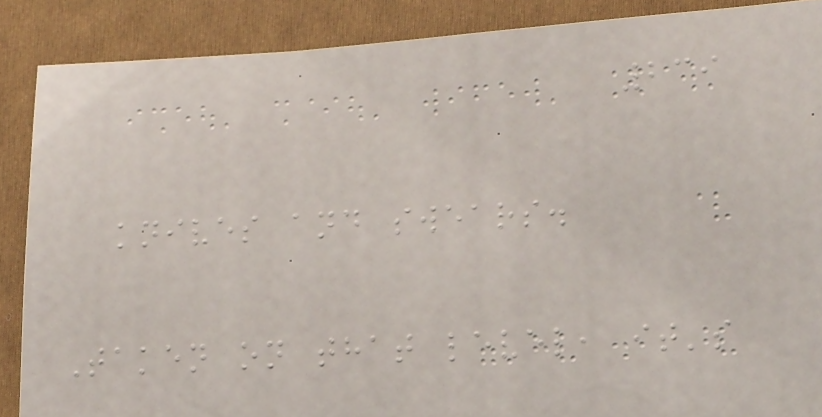239
knives and swears.
Taken on that level, it's
